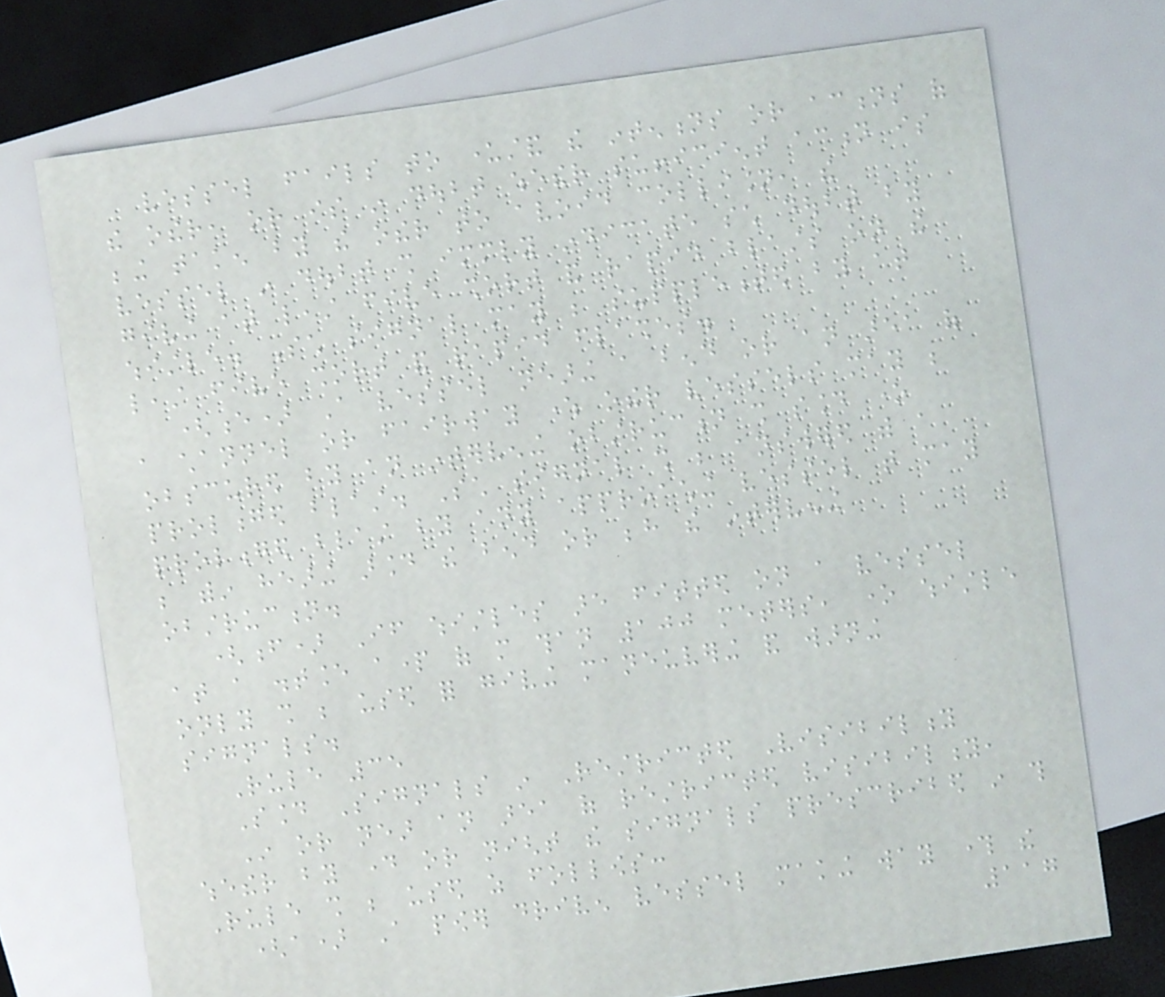vessel fails to understand the intentions or actions of
the other, or is in doubt whether sufficient action is
being taken by the other to avoid collision, the
vessel in doubt shall immediately indicate such doubt by
giving at least five short and rapid blasts on the
whistle. Such signal may be supplemented by at
least five short and rapid flashes.
(e) A vessel nearing a bend or an area of
a channel or fairway where other vessels may be
obscured by an intervening obstruction shall sound one
prolonged blast. Such signal shall be answered with a
prolonged blast by any approaching vessel that may
be within hearing around the bend or behind the intervening
obstruction.
(f) If whistles are fitted on a vessel
at a distance apart of more than 100 meters, one whistle
only shall be used for giving maneuvering and warning
signals.
Rule 35
Sound Signals in Restricted Visibility
In or near an area of restricted visibility,
whether by day or night the signals prescribed in this
Rule shall be used as follows:
(a) A power driven vessel making way through the
117
